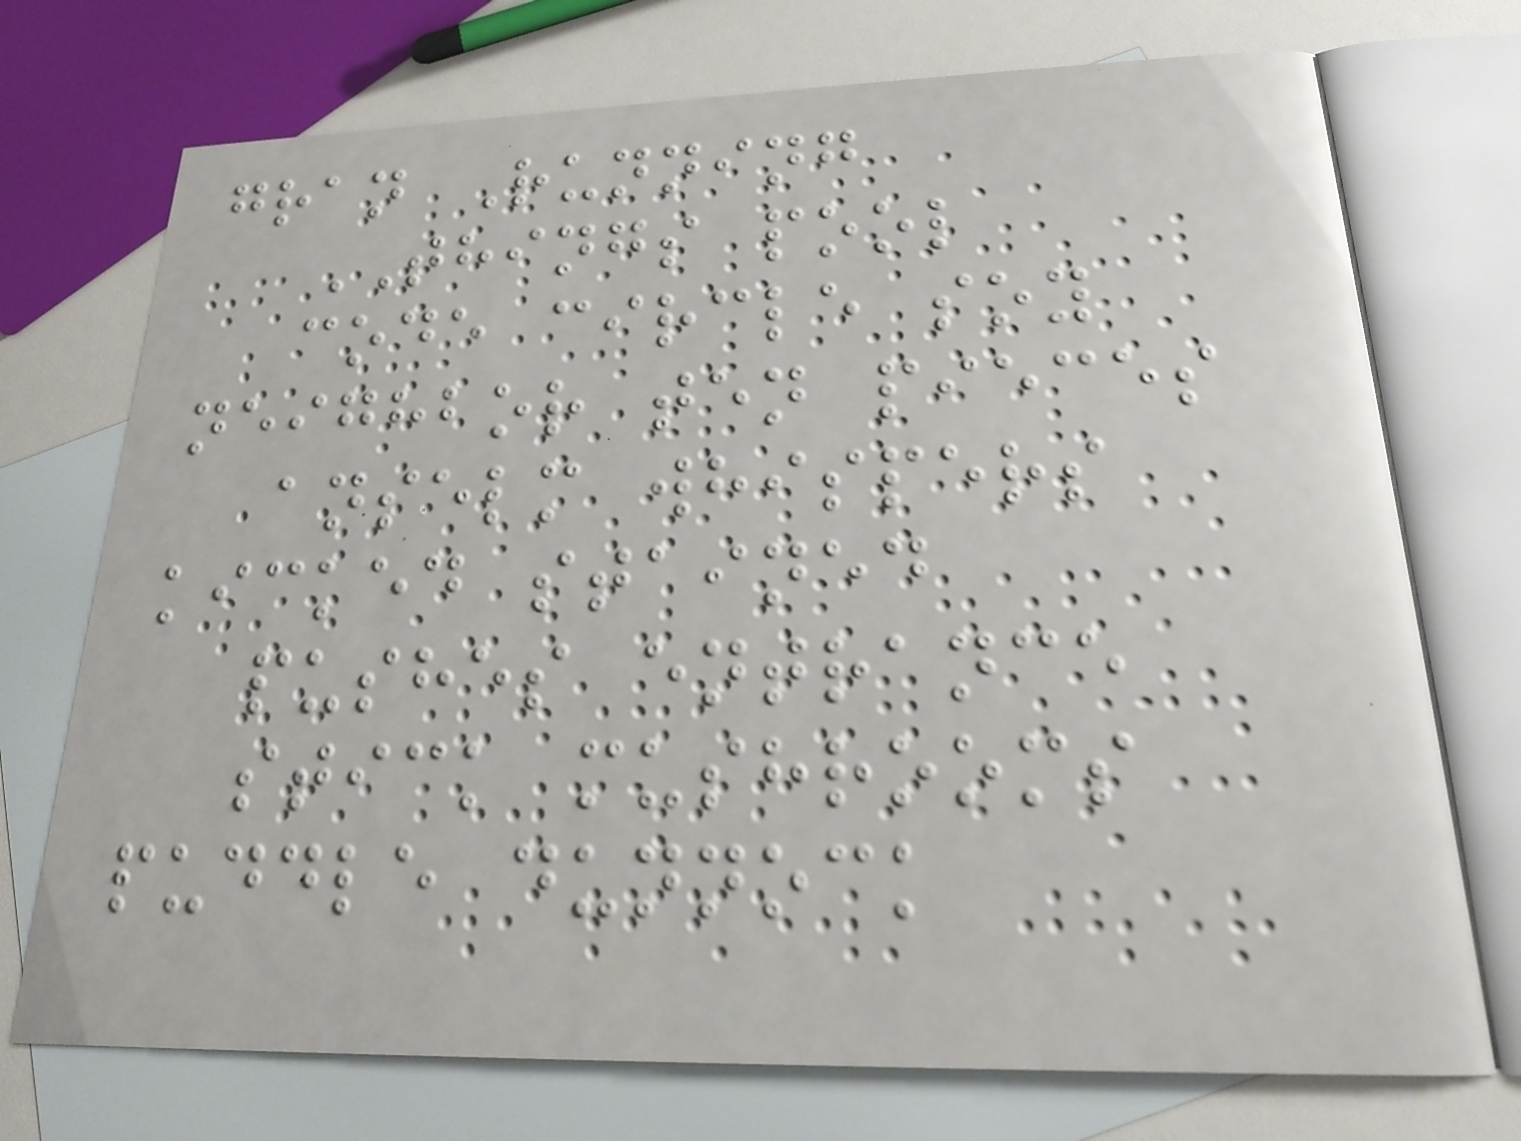gran Running
THINGS pool
code circle soy
neighbor ten pieces
anselm whispers
kicked stained
pushes entrance
stick mushrooms
puddle dunnock
